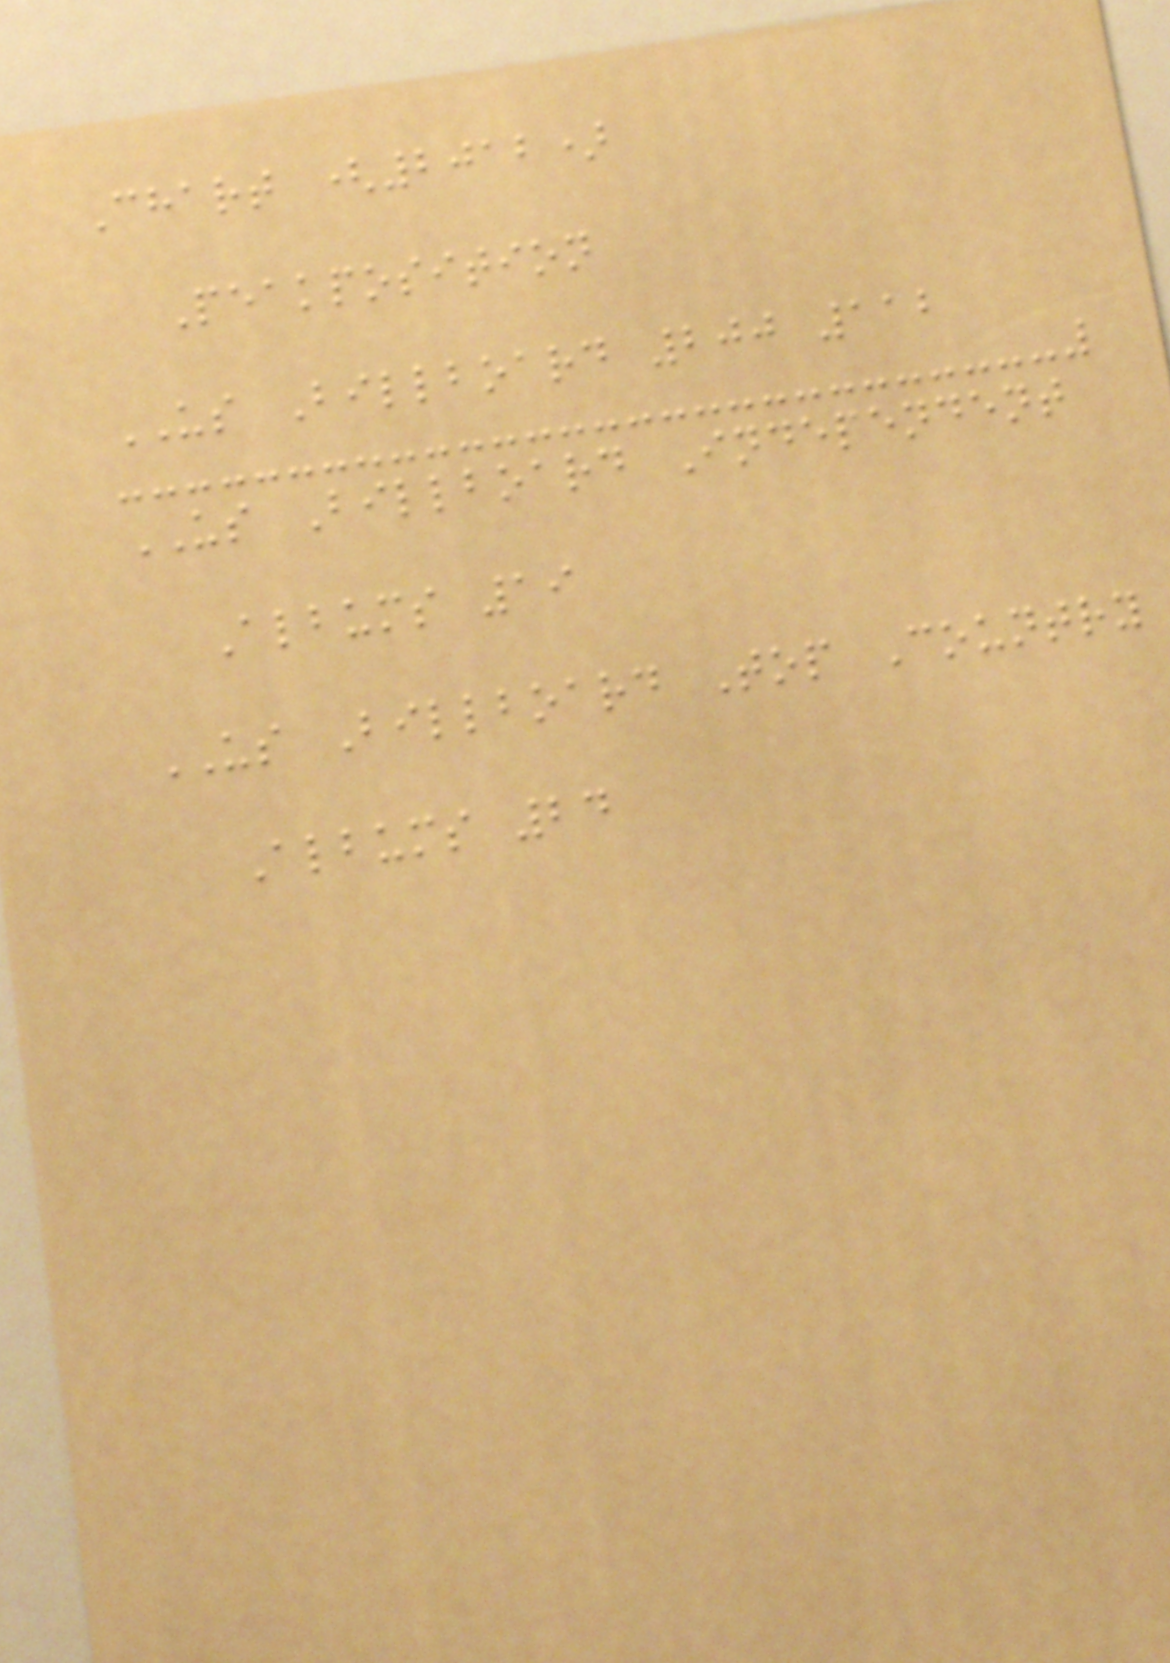Chart (2012)
Peakposition
US Billboard 200 112
US Billboard Independent
Albums 19
US Billboard Top Country
Albums 24
